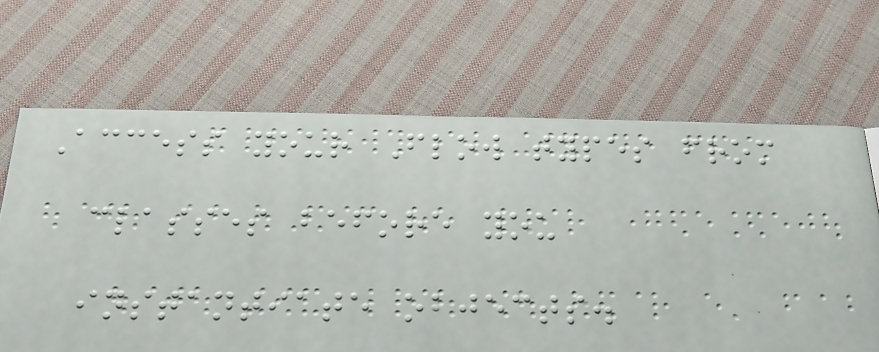Access your Flow types from
classes before you
instantiate objects.
